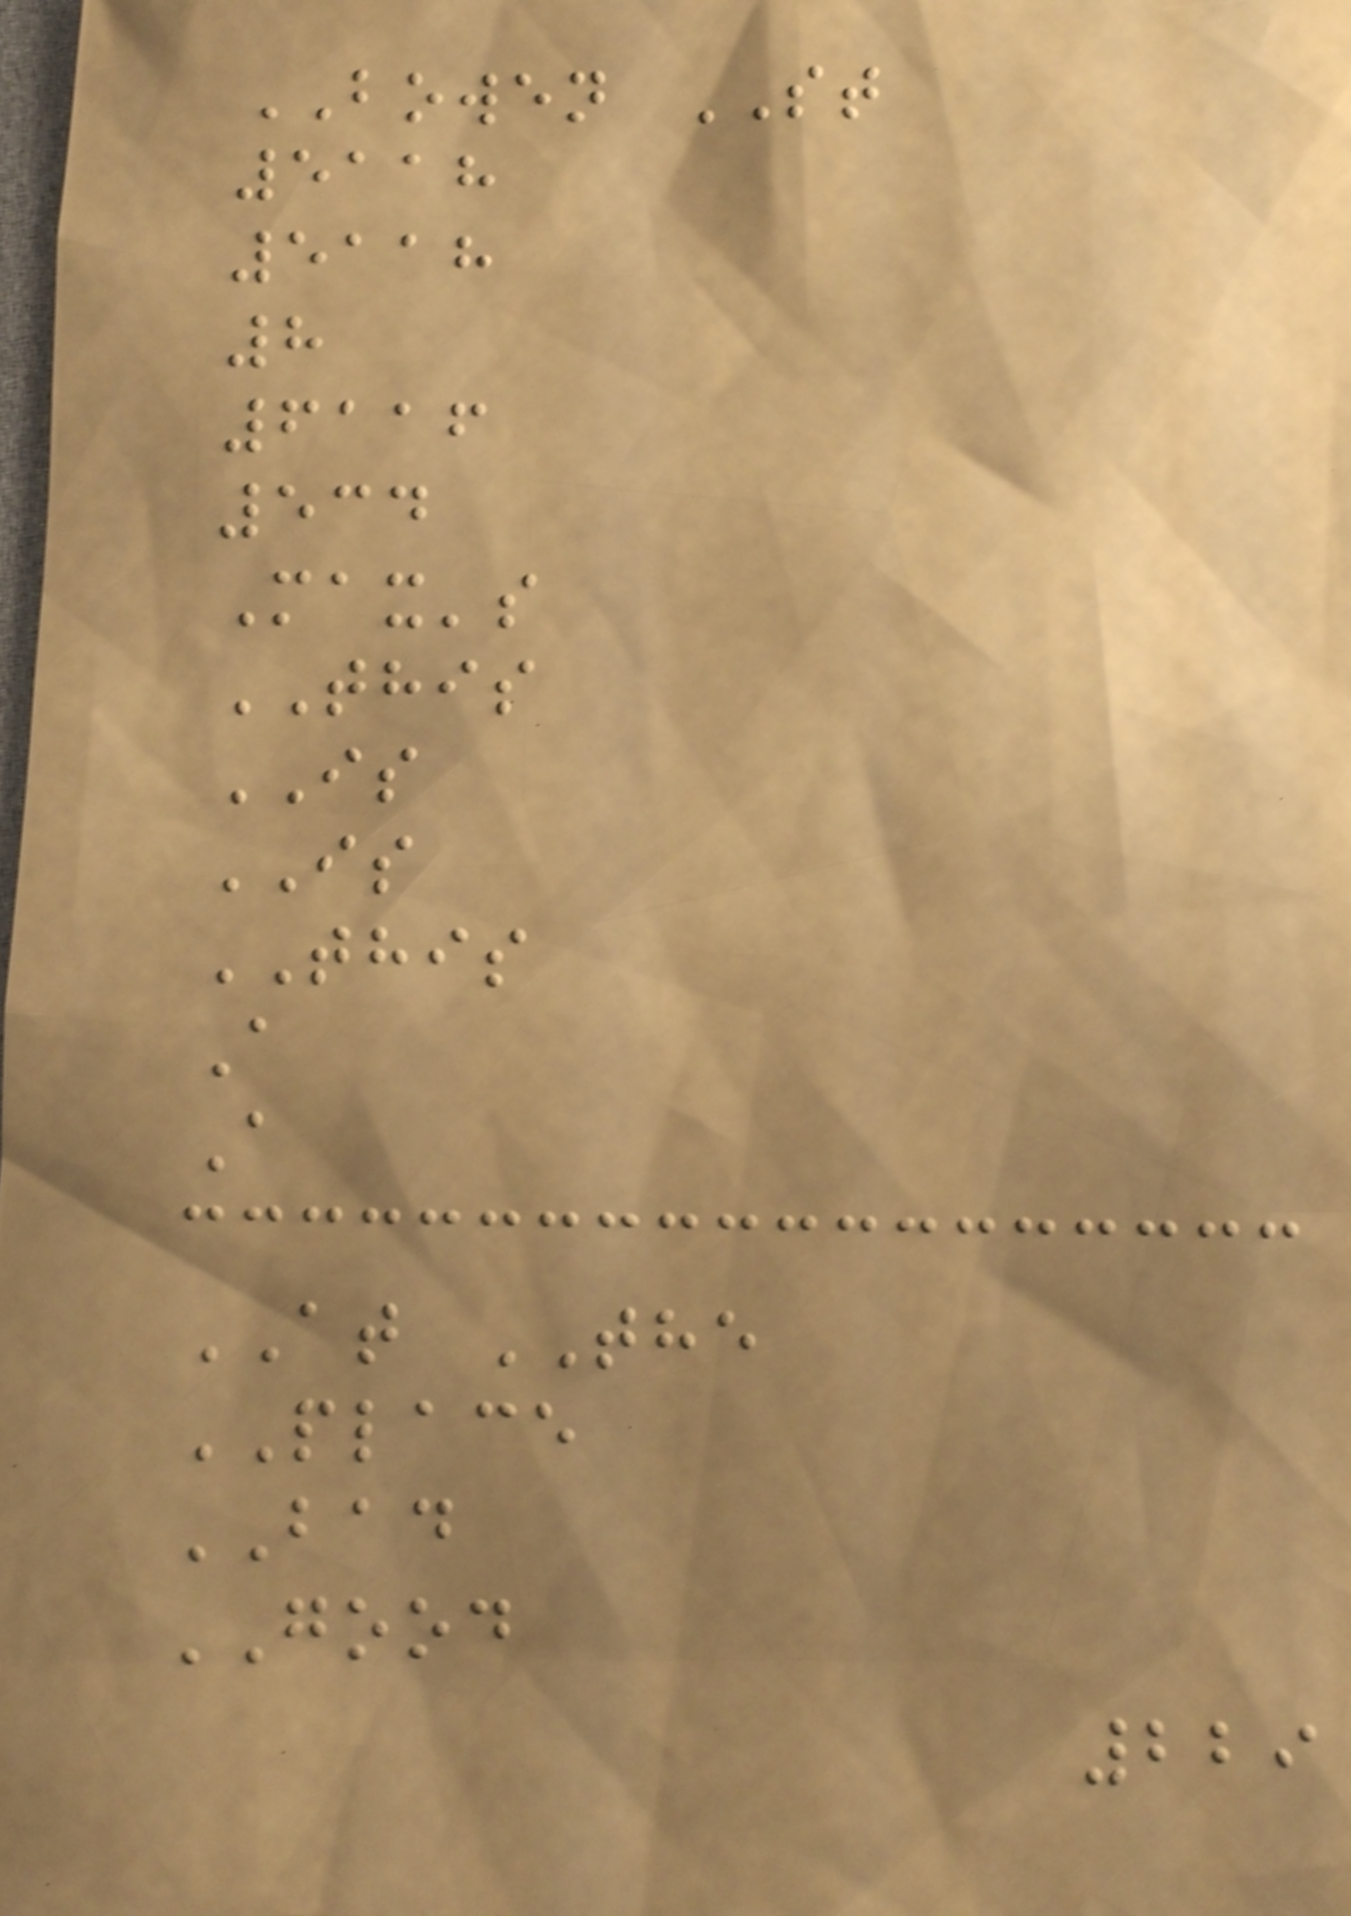BOWEN ST
5118
5118
8
6116
534
Max's
THIS
IS
IS
THIS
A
A
AT THE
PLACE
BAD
GOOD
229
